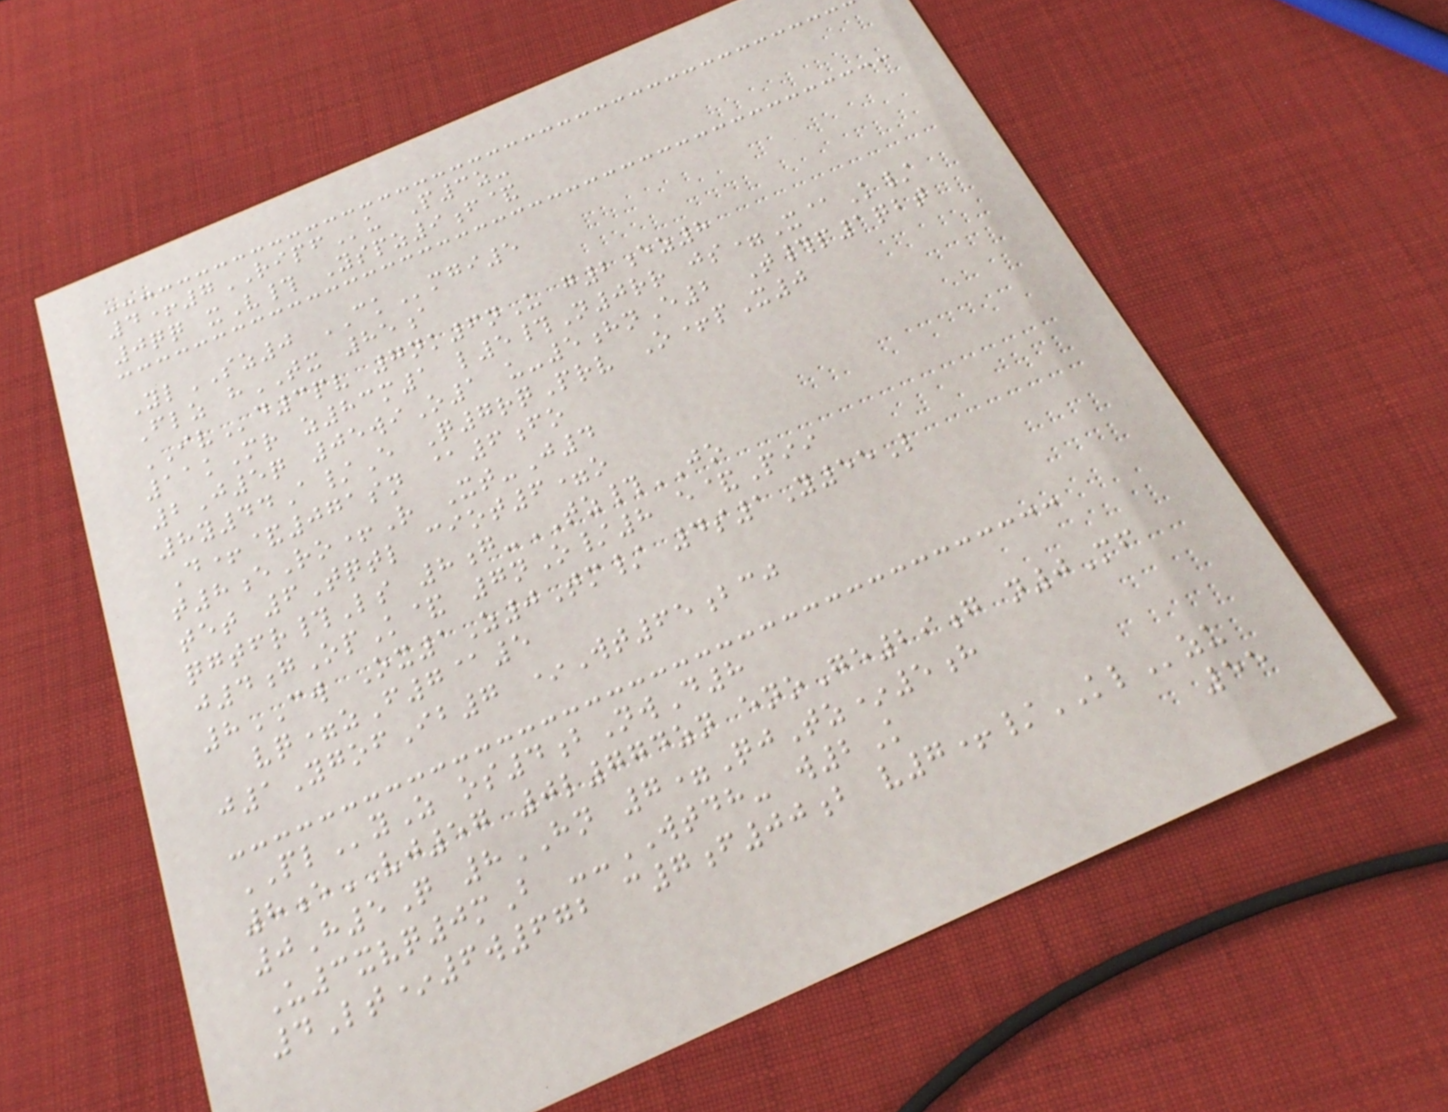4+7RIPFu P3z-
0qq xV# Yspz9f&
YlSZ0 CKmgi5
Flz hTX 85a
IVd3pv 7nk6nU g2ez8
11kMr z83m1 l5#N0rr js=X@K/
2J5q 05wiO1 u-5hnE2 T#p1qbt
8y44A/E Q7rqPrv O+pX0
D+&071sn @6fo
t8eRo+R Xt-J4
tet 6Tqtl ciot6=o
qgtfr#Ls 8g-TZ#JO
j4gOpK& 7nO/8 e&Pii
8CW Ox1Z0Tm/ 4s1Y55L
vq=zF7@5
j1YgofIb7 *Wt65bcj
PLyZ os4bNwD8
8eVJ57 0l774zn enoGe29g n0Mf
0H5Q 8HN 7=QjTz*5h
U3xvq0mB --WTDH- w2K
4Lt*6w672 c7f00b v7+/KLzu
55
